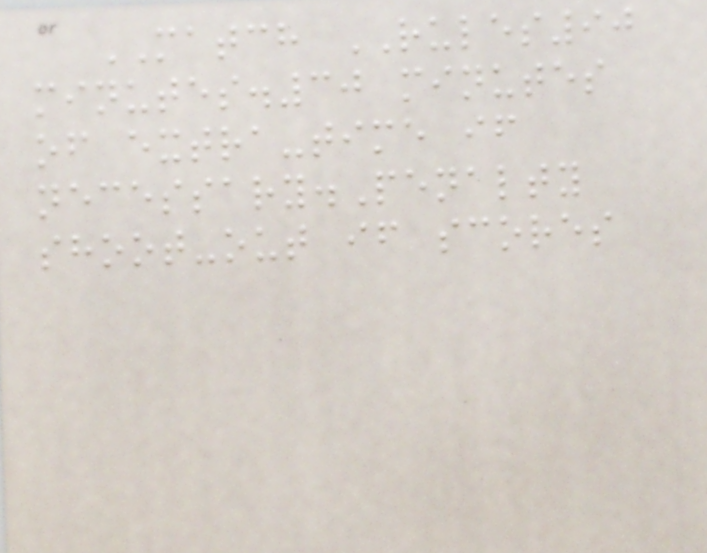MATCH RULES90
minutes.30 minutes
of extra-time if
necessary.Penalty
shoot-out if scores
